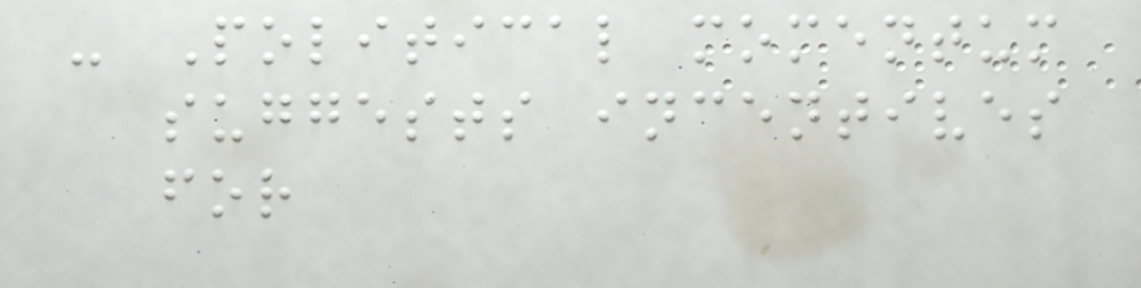- Political momentum
suggests incentives
for
